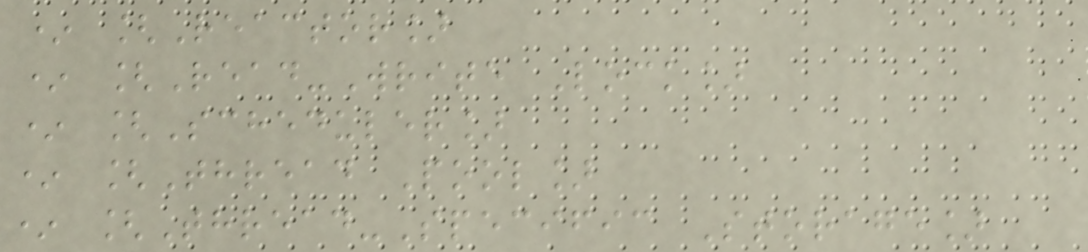* [Reactor]
* [Read-Write Lock]
* [Scheduler]
* [Thread Pool]
* [Thread-Specific Storage]
